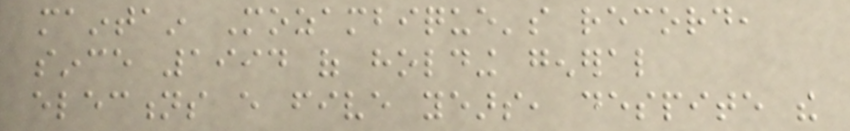maintain Mozambique's record,
since 1994 of holding general
elections every five years, despite the
